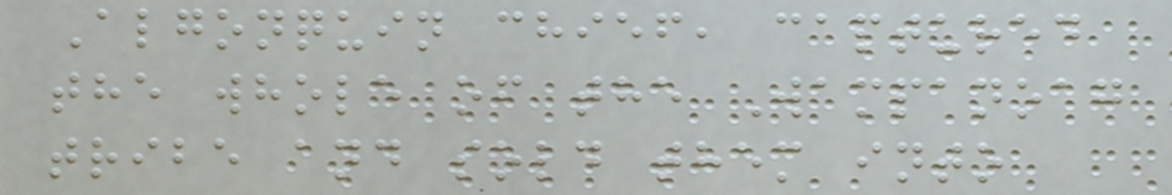Algonquin chief, captured
the whole of the Wampanoag
tribe and sold them into
